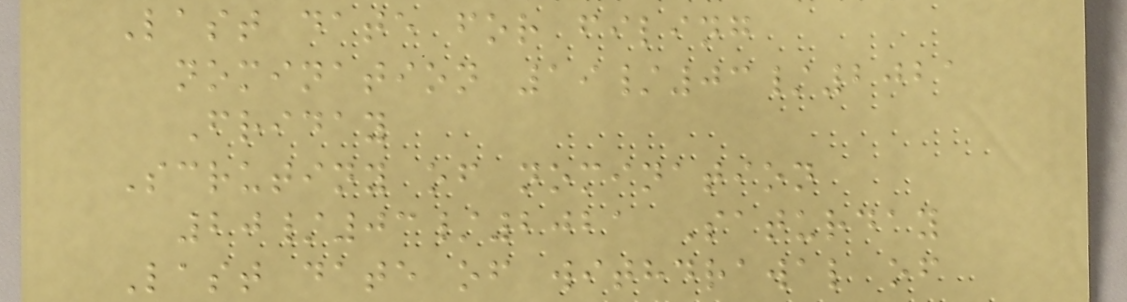Last date for filing
nomination 19/03/2021
Friday
Scrutiny of nomination
20/03/2021 Saturday
Last date of withdrawal of
